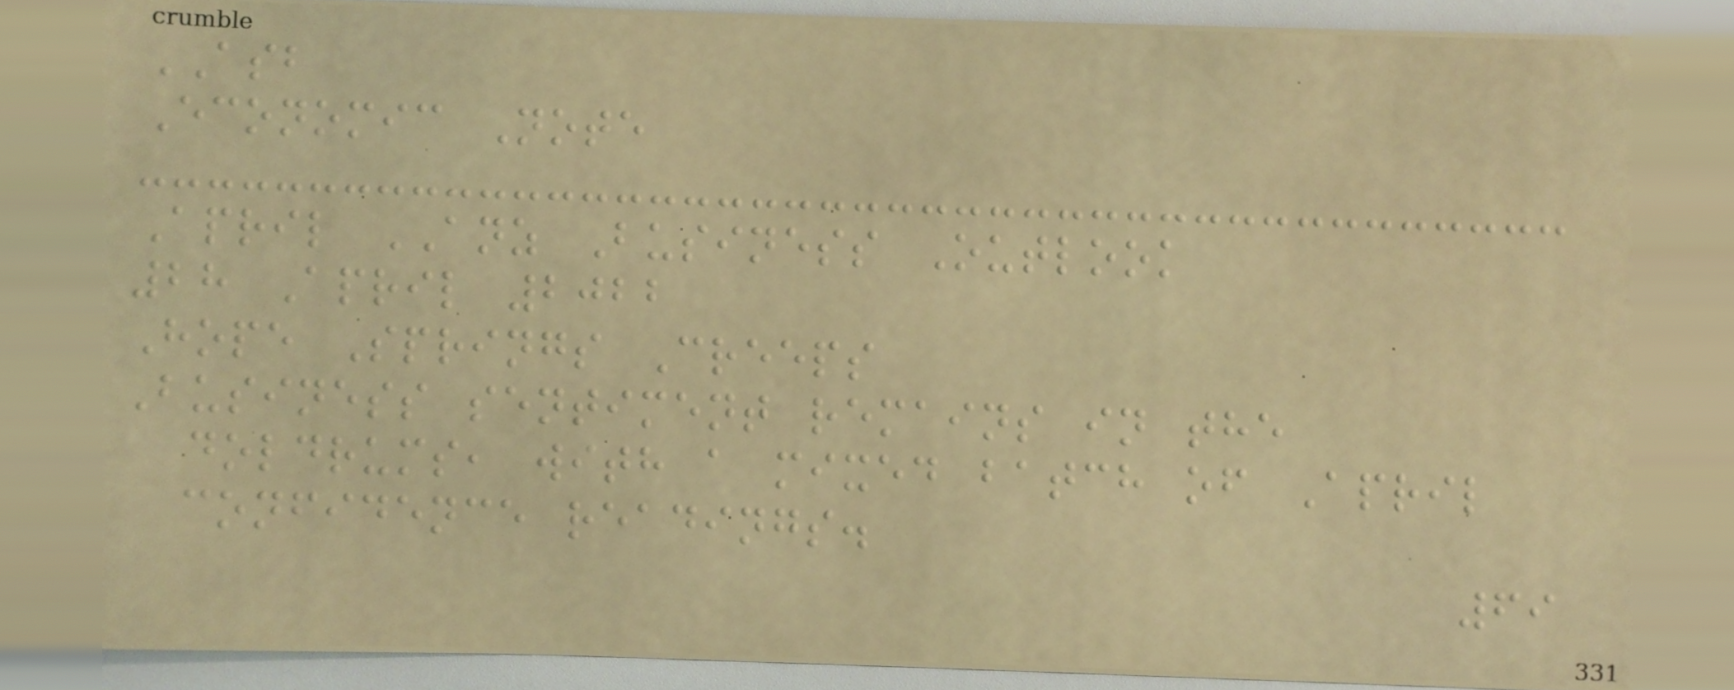ASB
Economic Note
April ANZ Business Outlook
28 April 2022
Hope Springs Creeps
Business sentiment remains in the
doldrums, with a mixed batch of April
confidence readings.
69
